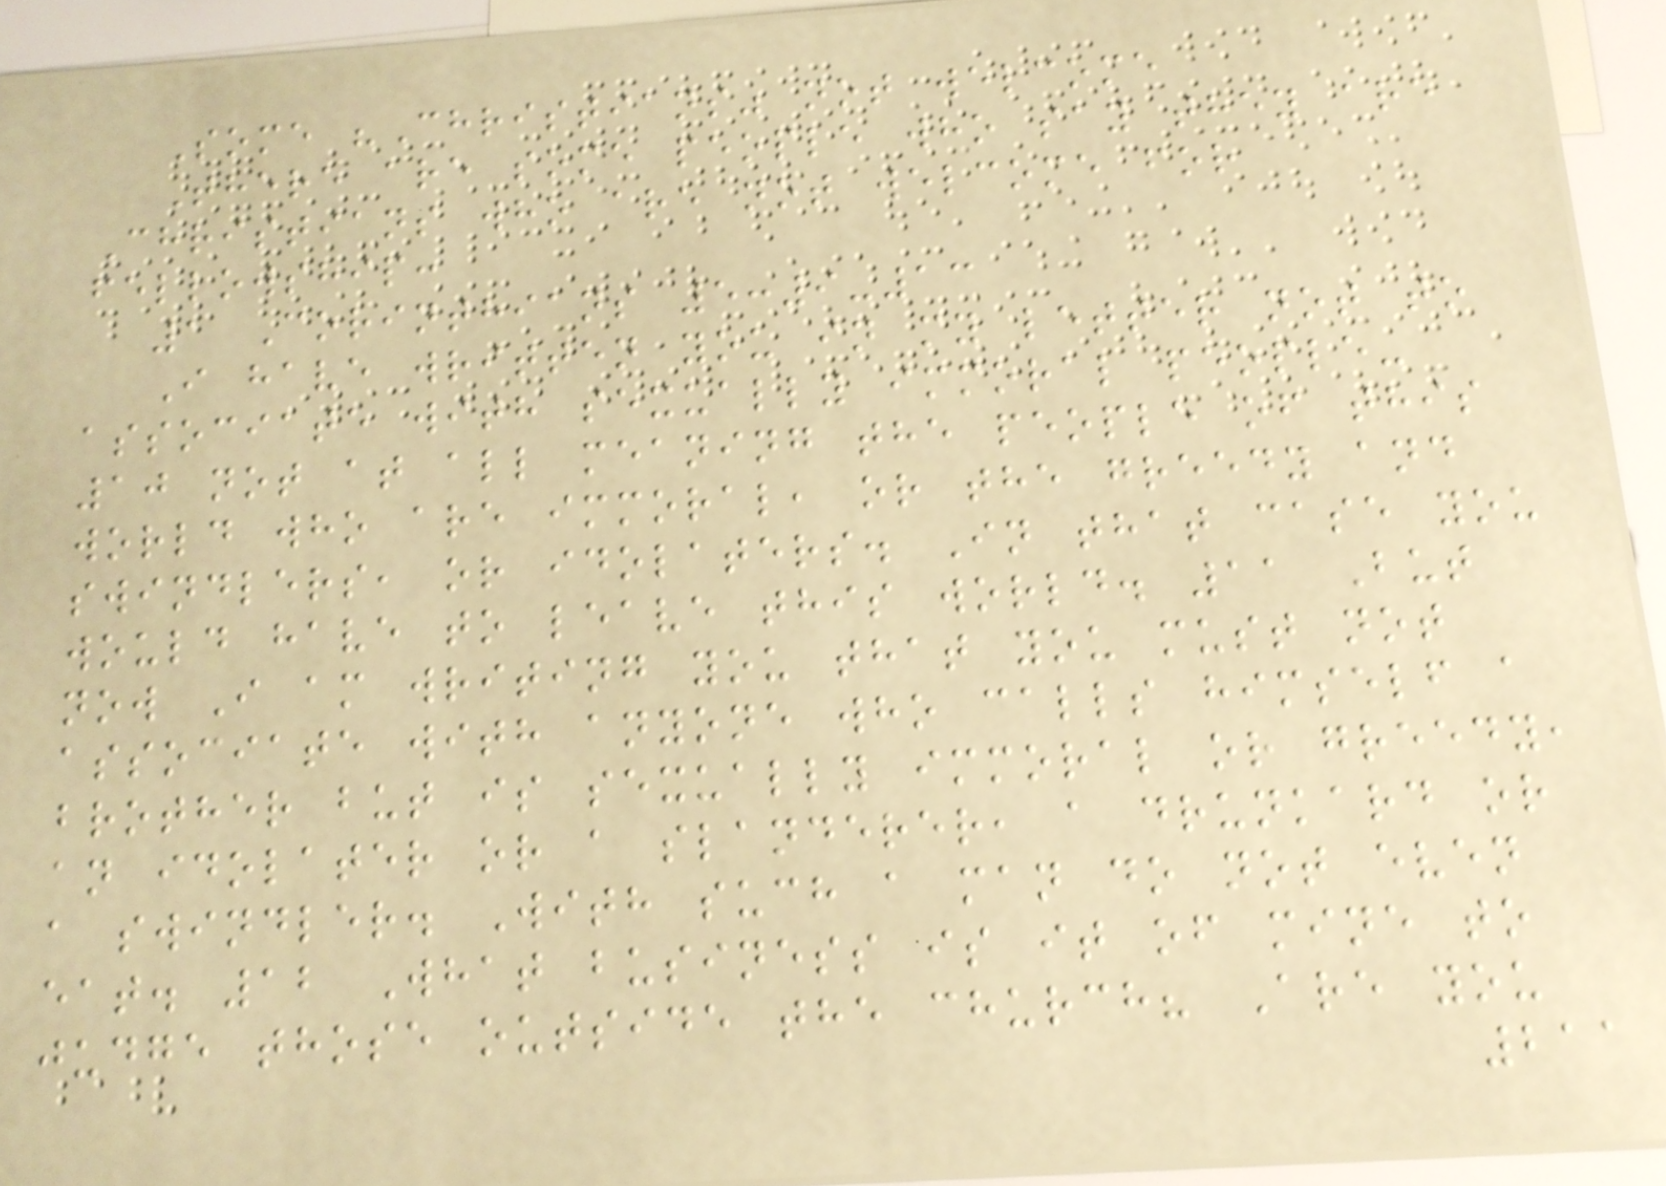Some "Christians" not welcome
There are some people who say they are
Christians who are not welcome for
fellowship:
1 Corinthians 5:9-13
I have written you in my letter not to
associate with sexually immoral people-
10 not at all meaning the people of this
world who are immoral, or the greedy and
swindlers, or idolaters. In that case you
would have to leave this world. 11 But
now I am writing you that you must not
associate with anyone who calls himself a
brother but is sexually immoral or greedy,
an idolater or a slanderer, a drunkard or
a swindler. With such a man do not even
eat. 12 What business is it of mine to
judge those outside the church? Are you
211
